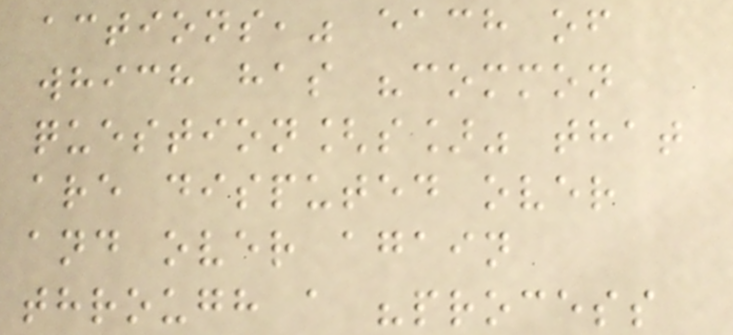actions," each of
which has "common
question[s]" that
are disputed over
and over again
through a "process
